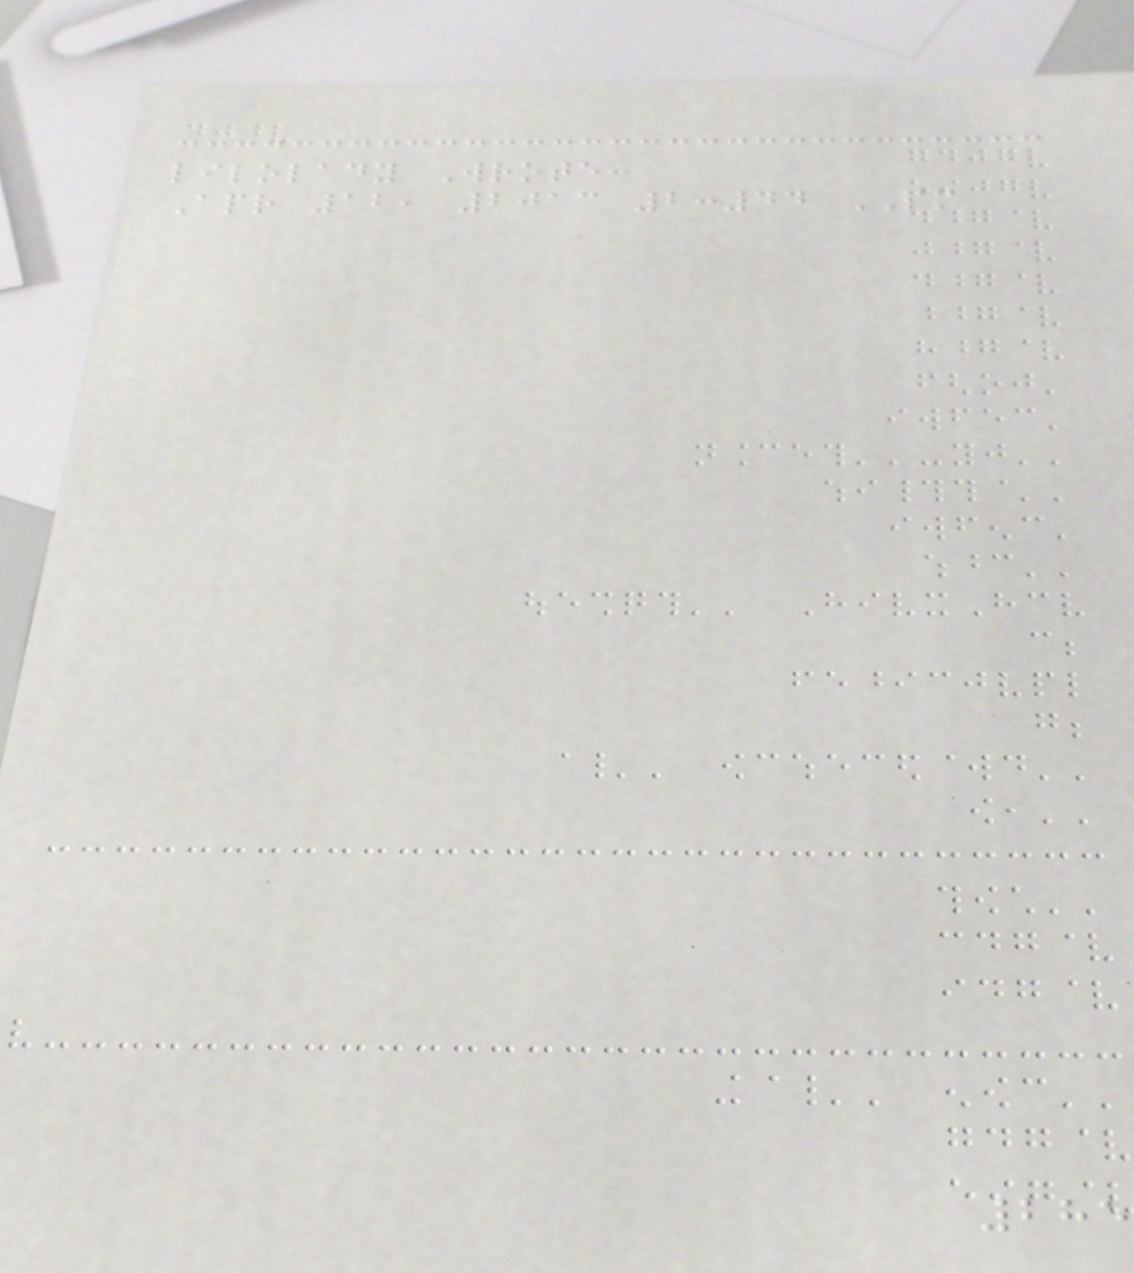lilolady Wrote:
Apr 12, 2013 2:44 PM
285
